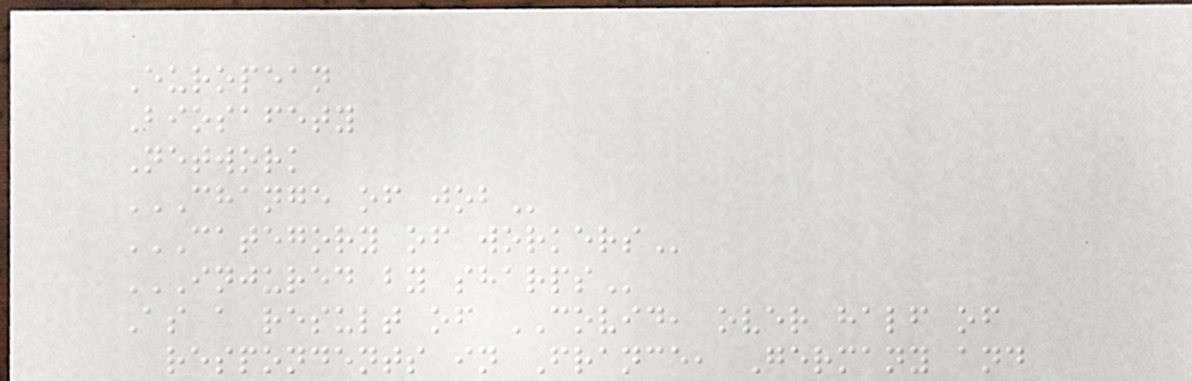European
Biosafety
Network
CHANGE OF JOB
CATEGORY OF WORKERS
INJURED BY SHARPS
As a result of COVID, over half of
respondents in France, Germany and
